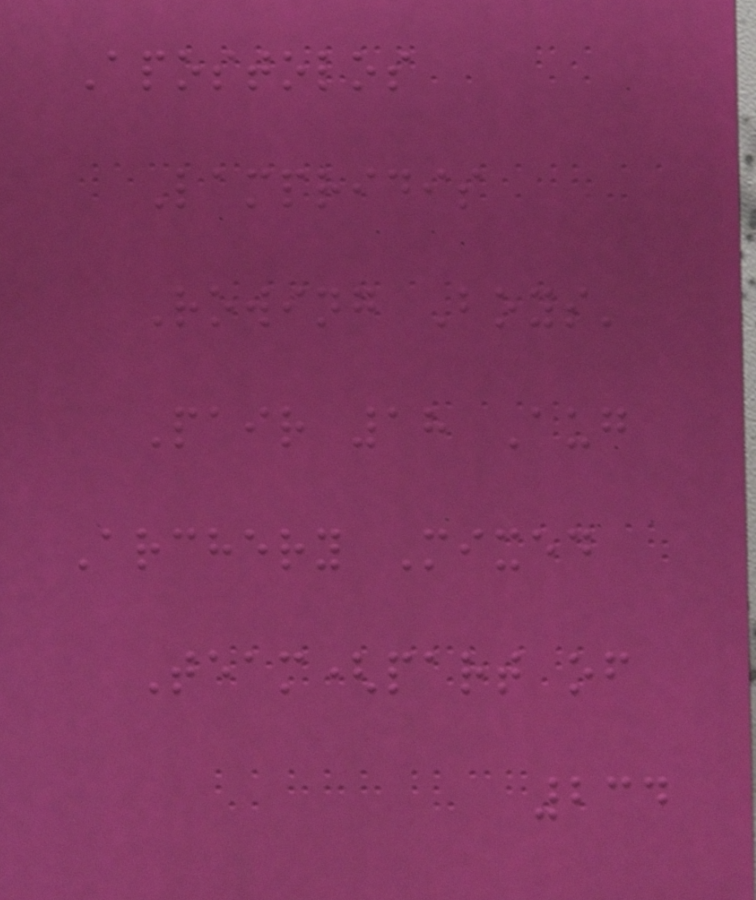Apostolos
Lampridis
Rowing Boys'
Pair 18 Aug
Archery Mixed
Team(part of
234
